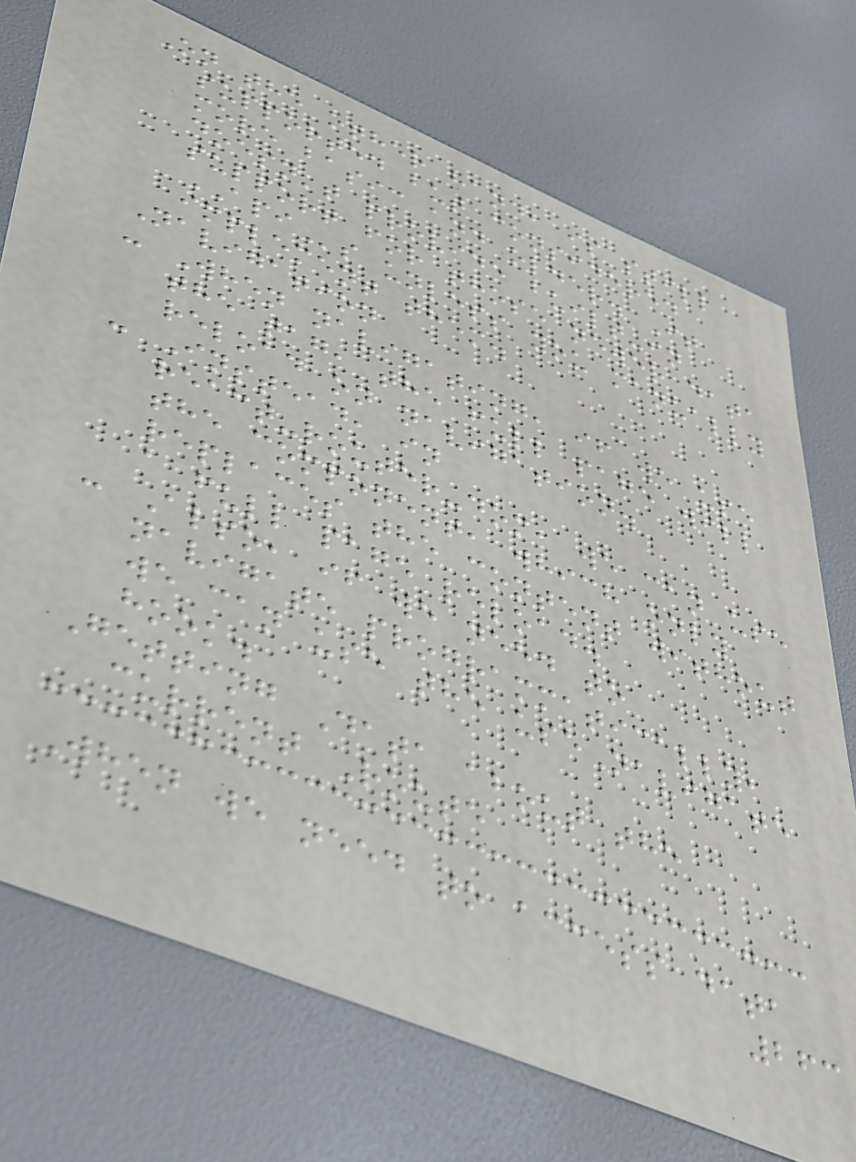On the other hand, is still
supported but considered
more basic and older. It
doesn't provide built-in
support for those newer data
APIs unless you manually
implement them.
Navigation
- When navigating, if we use
the tag, the full page will
reload on navigation.
- Instead, in
react-router-dom, we can use
the component, which only
replaces the content without
a full page reload.
- Also, if we need to
navigate programmatically,
we can use the useNavigate
hook.
Getting Data about the
current Route
When we need to access data
263
